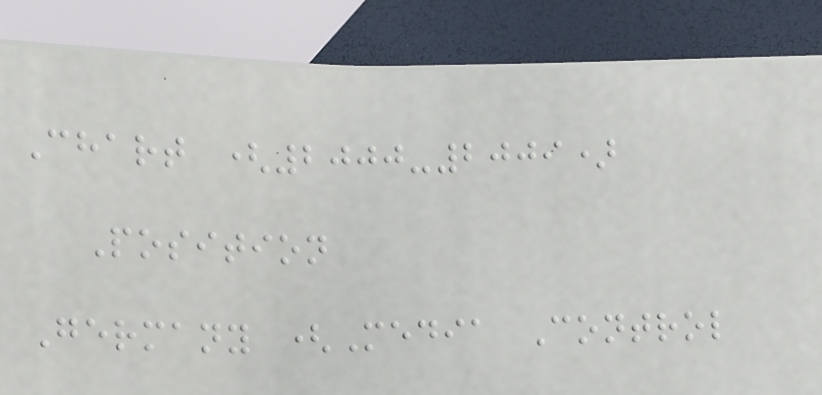Chart (2000-2009)
Position
Germany (Media Control
